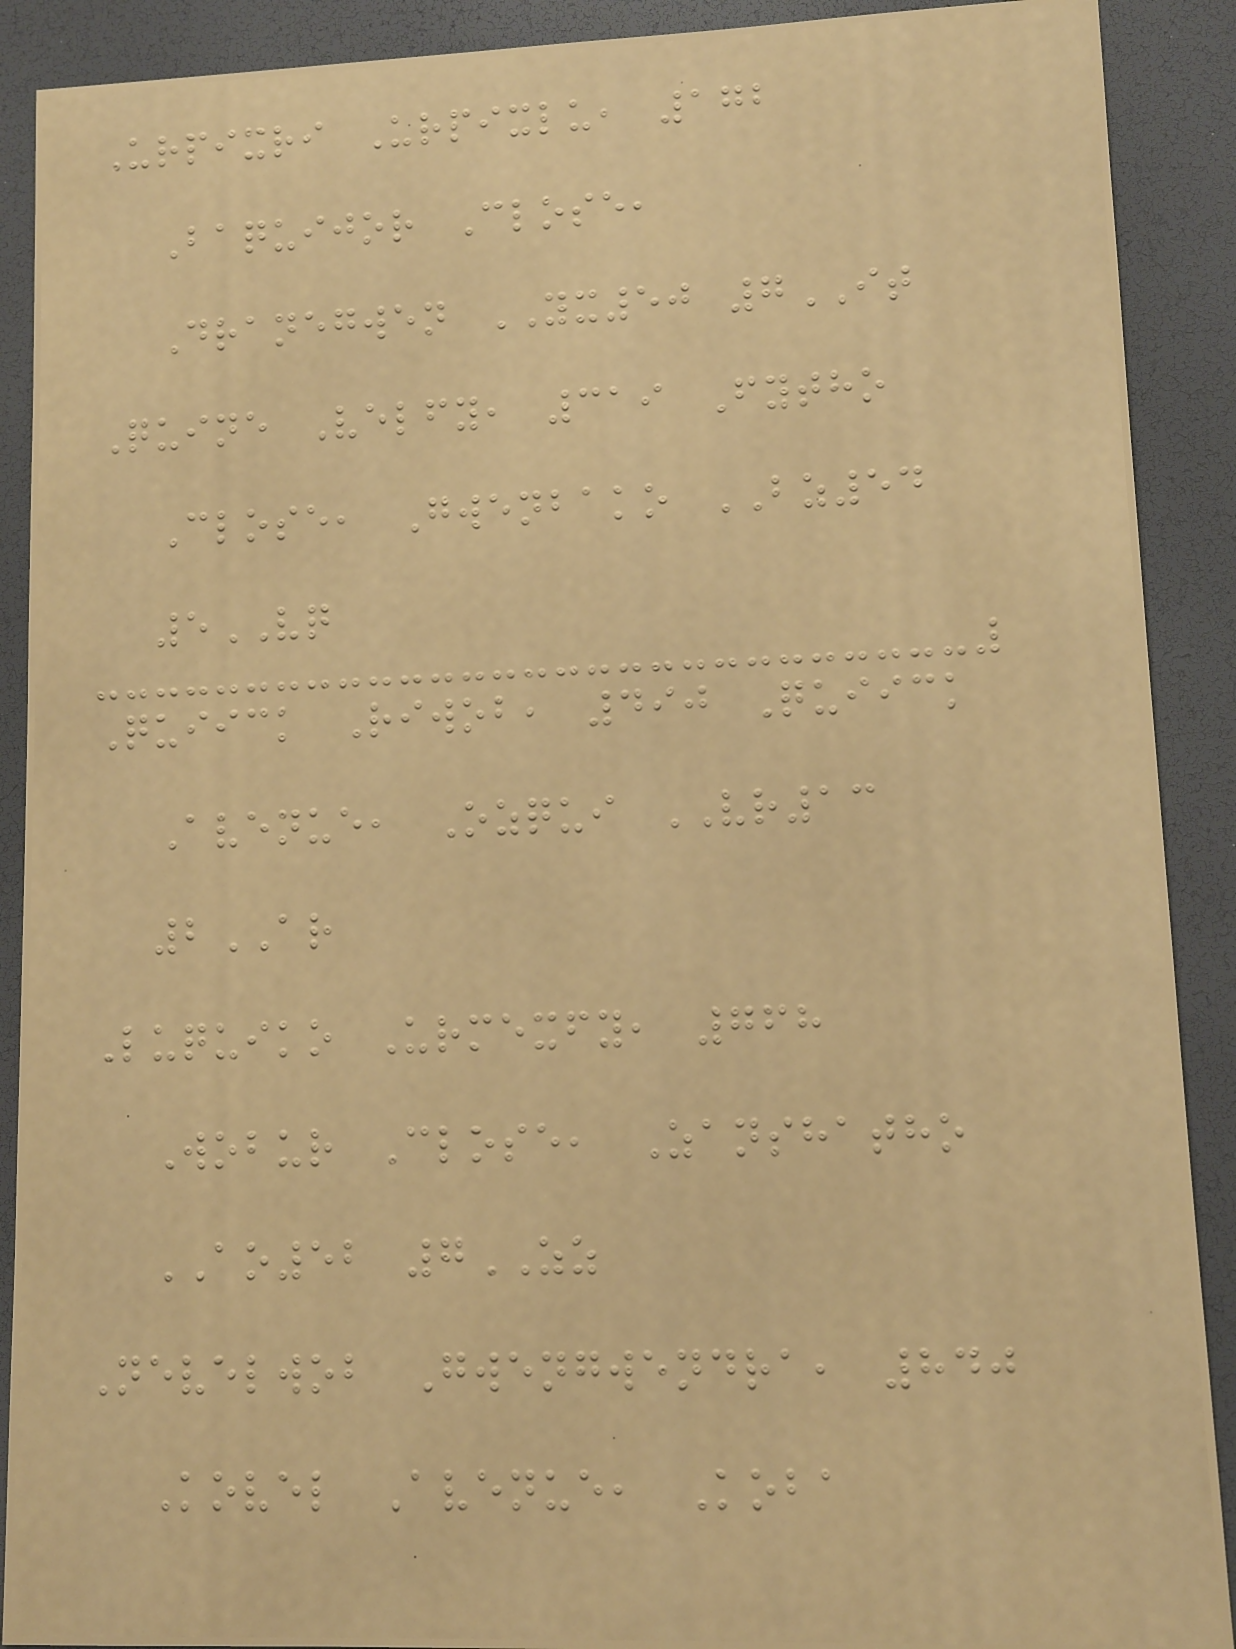Urpixri Urpixlu, 172
Baquijor Close,
Dranegwen YX50 7IT
Quine Velfy, 319 Fytho
Close, Gwenbako BZ54
5VQ
Quiick Riwob, 490 Quiick
Avenue, Ozqui VR13
2AR
Luquiko Urmexfy, 768
Wobur Close, Zanshatho
AO52 7ZZ
Nevelwob Gwengwendra, 840
Kovel Avenue, Koba
